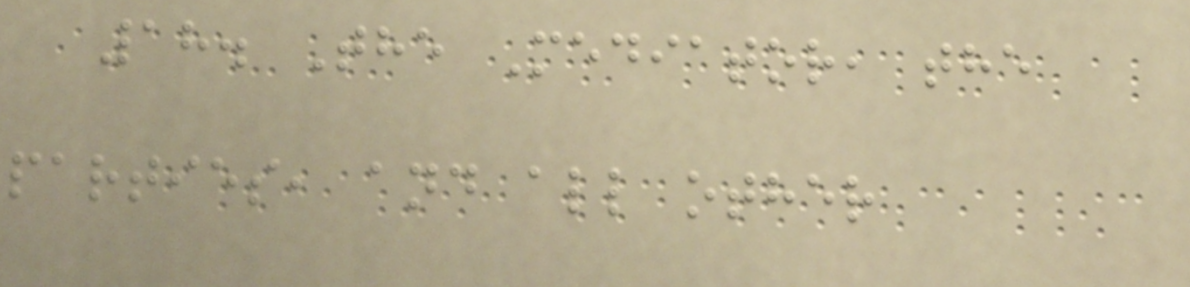18. The Mediator, the
parties, and all other
